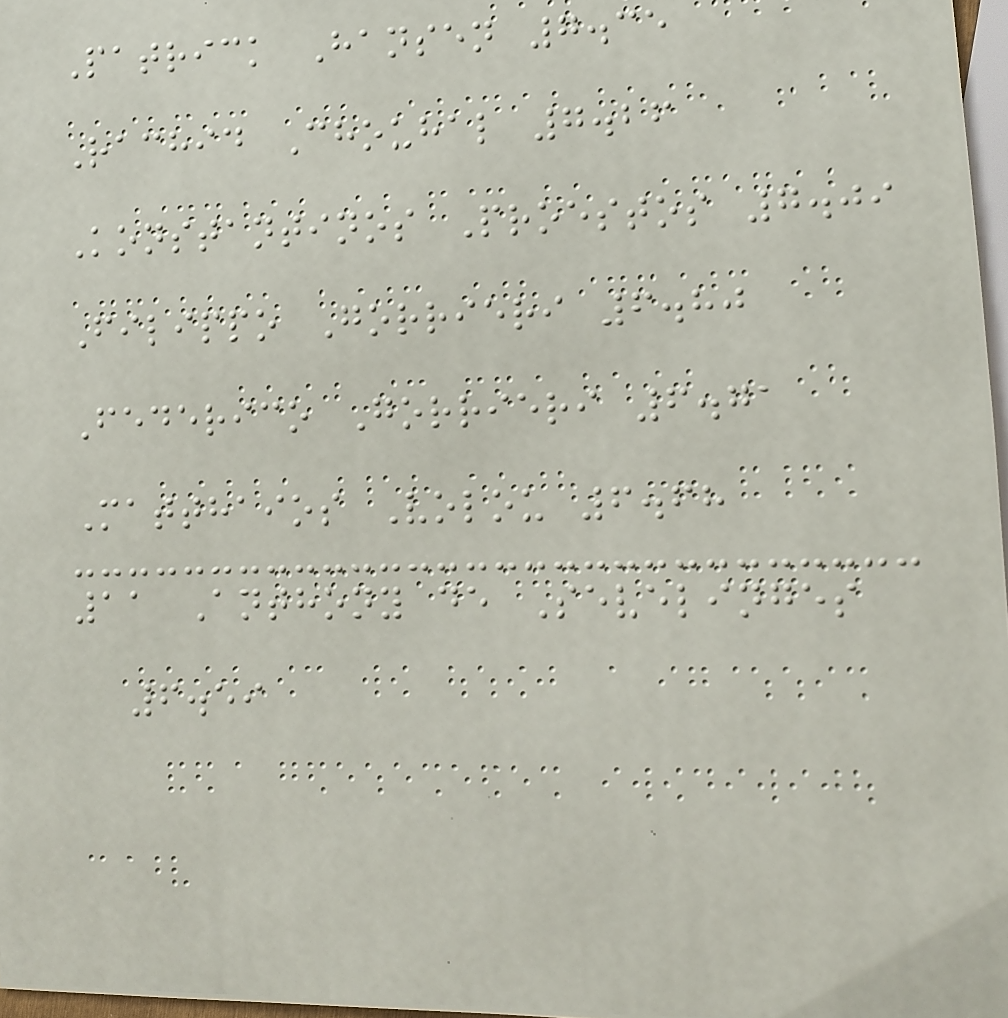Patrick Hansen 7.35
Rachid Chouhal 7.26
Konstantinos Proestos 7.09
Filippo Gorrieri 6.80
Federico Gorrieri 6.71
Matthaios Volou 6.68
11 Anthony de Sevelinges
6.59
